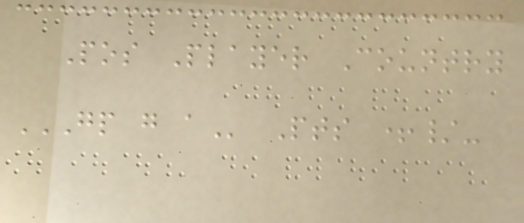Pos Player Country
GP G A Pts +/-
